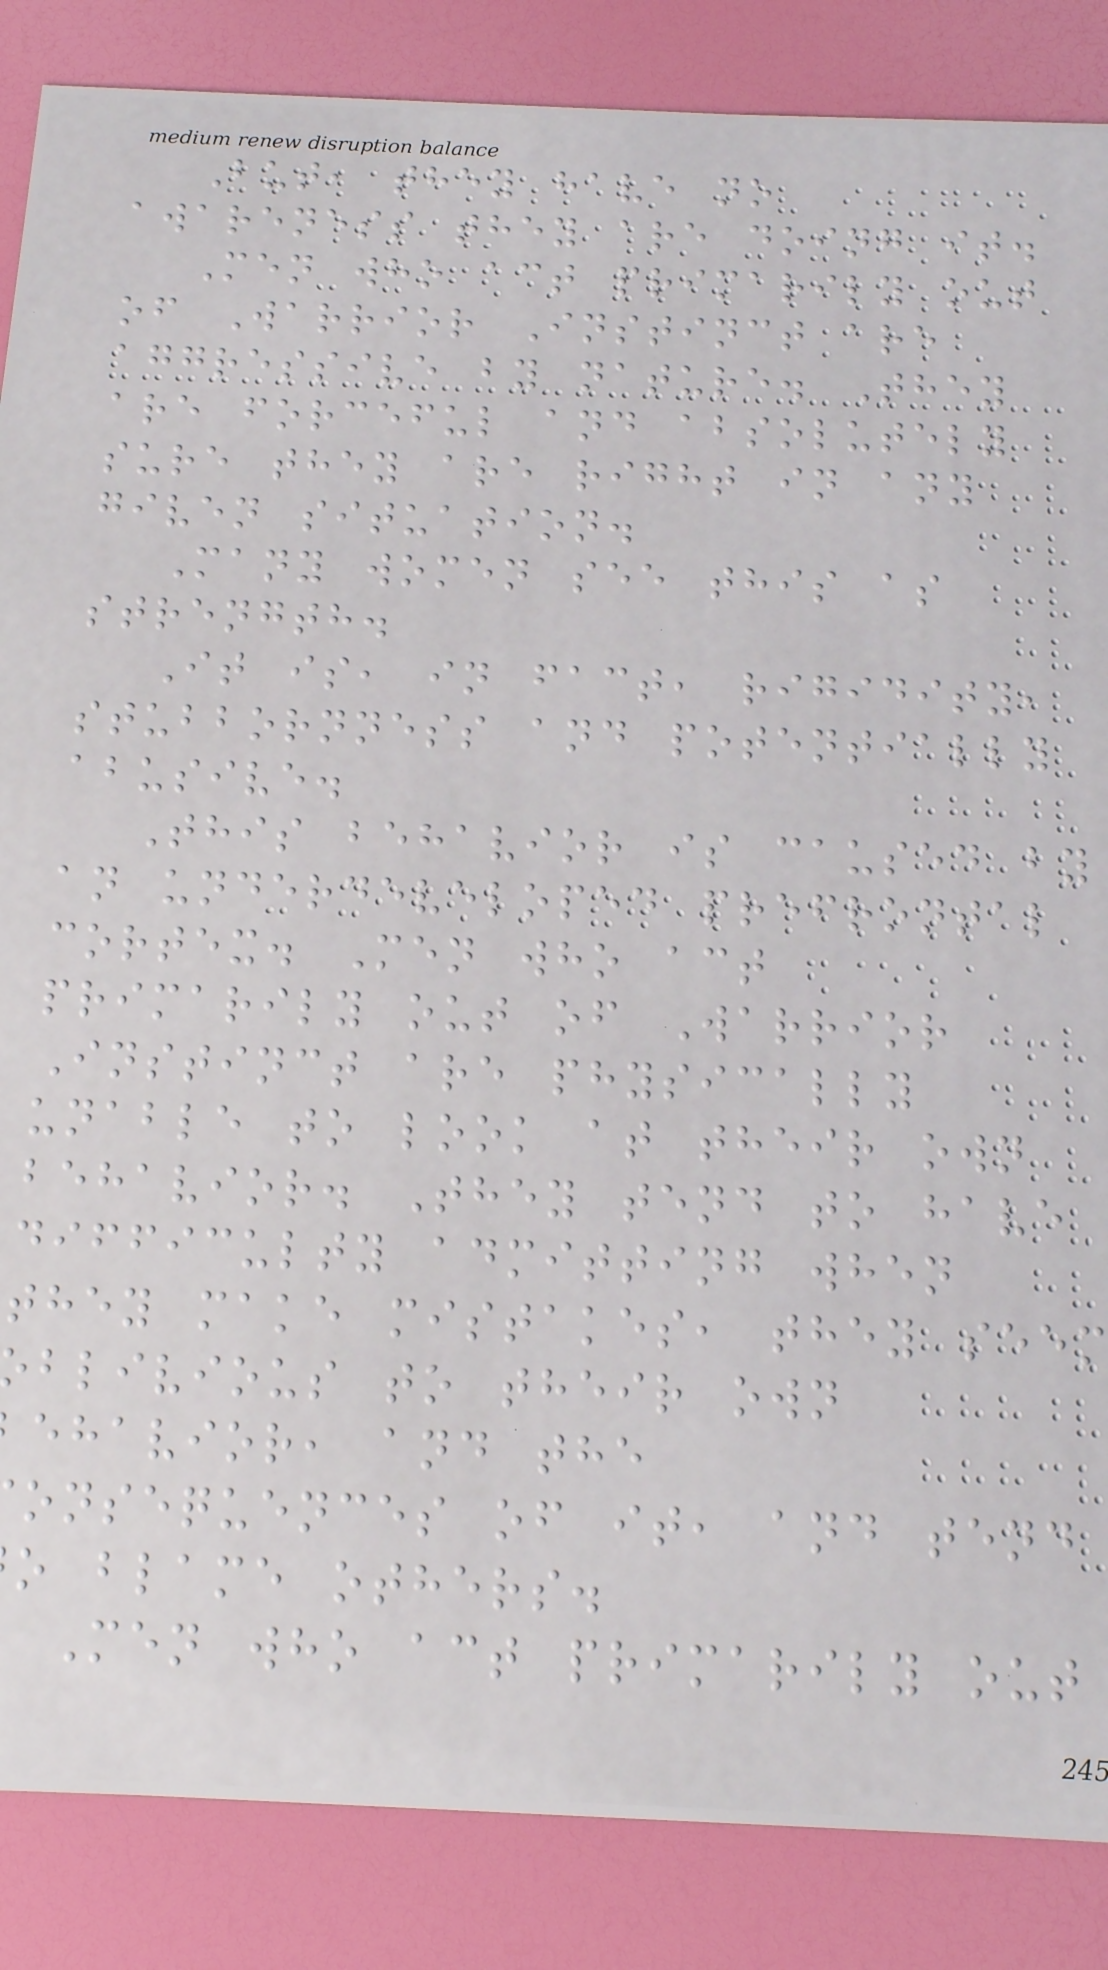But, they have no
awareness they are doing it.
Men who act primarily out
of Warrior Instinct are
aggressive by nature. They
are forceful and absolutely
sure they are right in any
given situation.
Many women see this as
strength.
It is, in fact, rigidity,
stubbornness and potentially
abusive.
This behavior is caused by
an underdeveloped prefrontal
cortex. Men who act
primarily out of Warrior
Instinct are physically
unable to look at their own
behavior. They tend to have
difficulty admitting when
they make mistakes, they seem
blivious to their own
ehavior, and the
onsequences of it, and tend
o blame others.
Men who act primarily out
